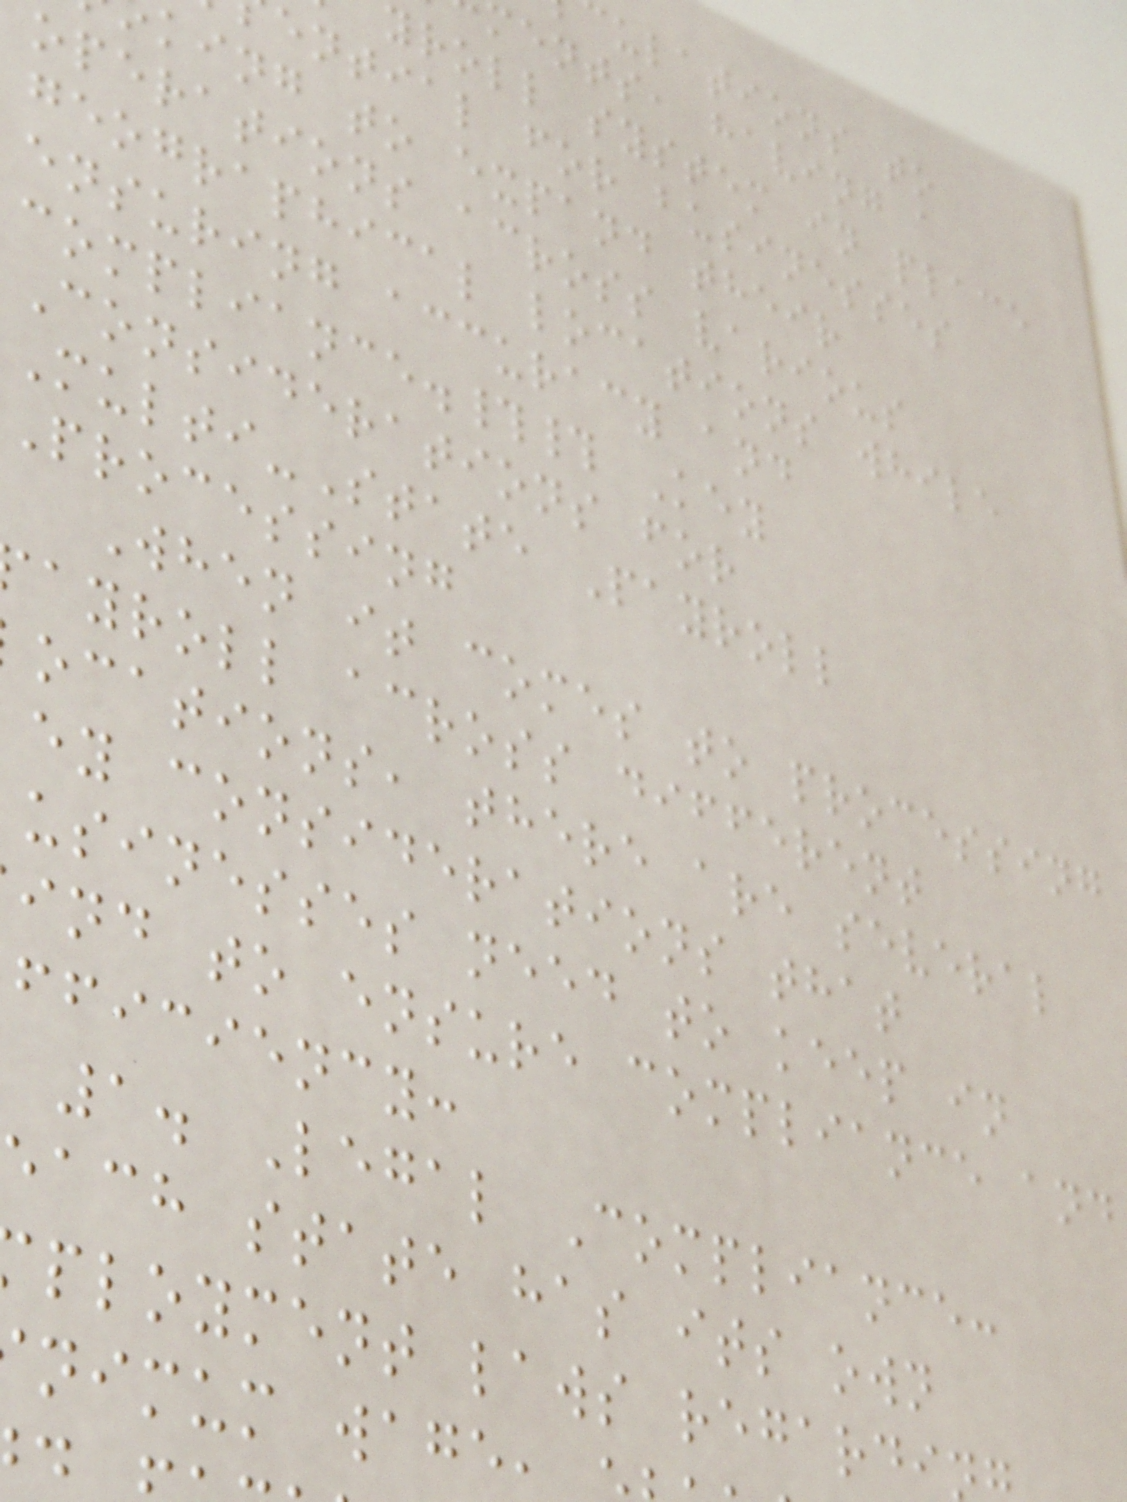ulations to
ments, having a
yroll system in place
ential for businesses
king to expand their
operations across various
geographical locations while
ensuring accuracy and
compliance.## Key
Considerations for
Multi-State Payroll
Processing
When it comes to processing
ayroll across different
ocations, there are several
ey considerations that
usinesses need to keep in
ind to ensure compliance and
fficiency:
1. Legal Compliance:
ach state has its own
ployment laws regardi
nimum wage,
